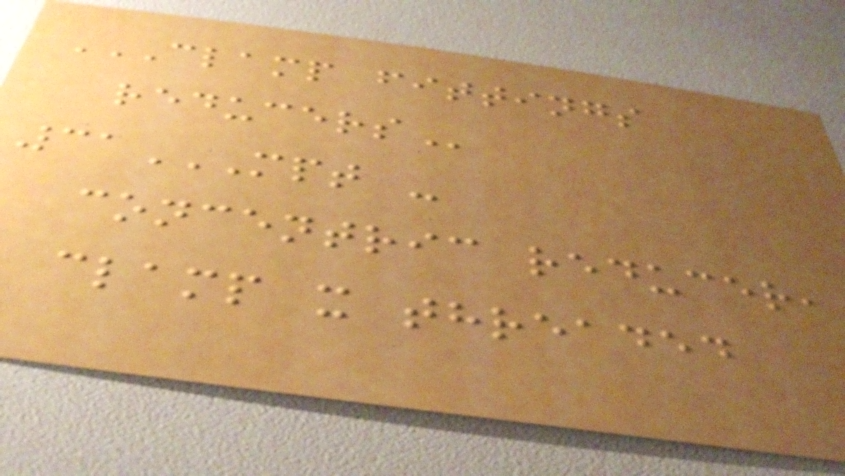CLAMP FITTINGS
REDUCERS
31MPT -
CONCENTRIC REDUCER,
CLAMP X THREADED
